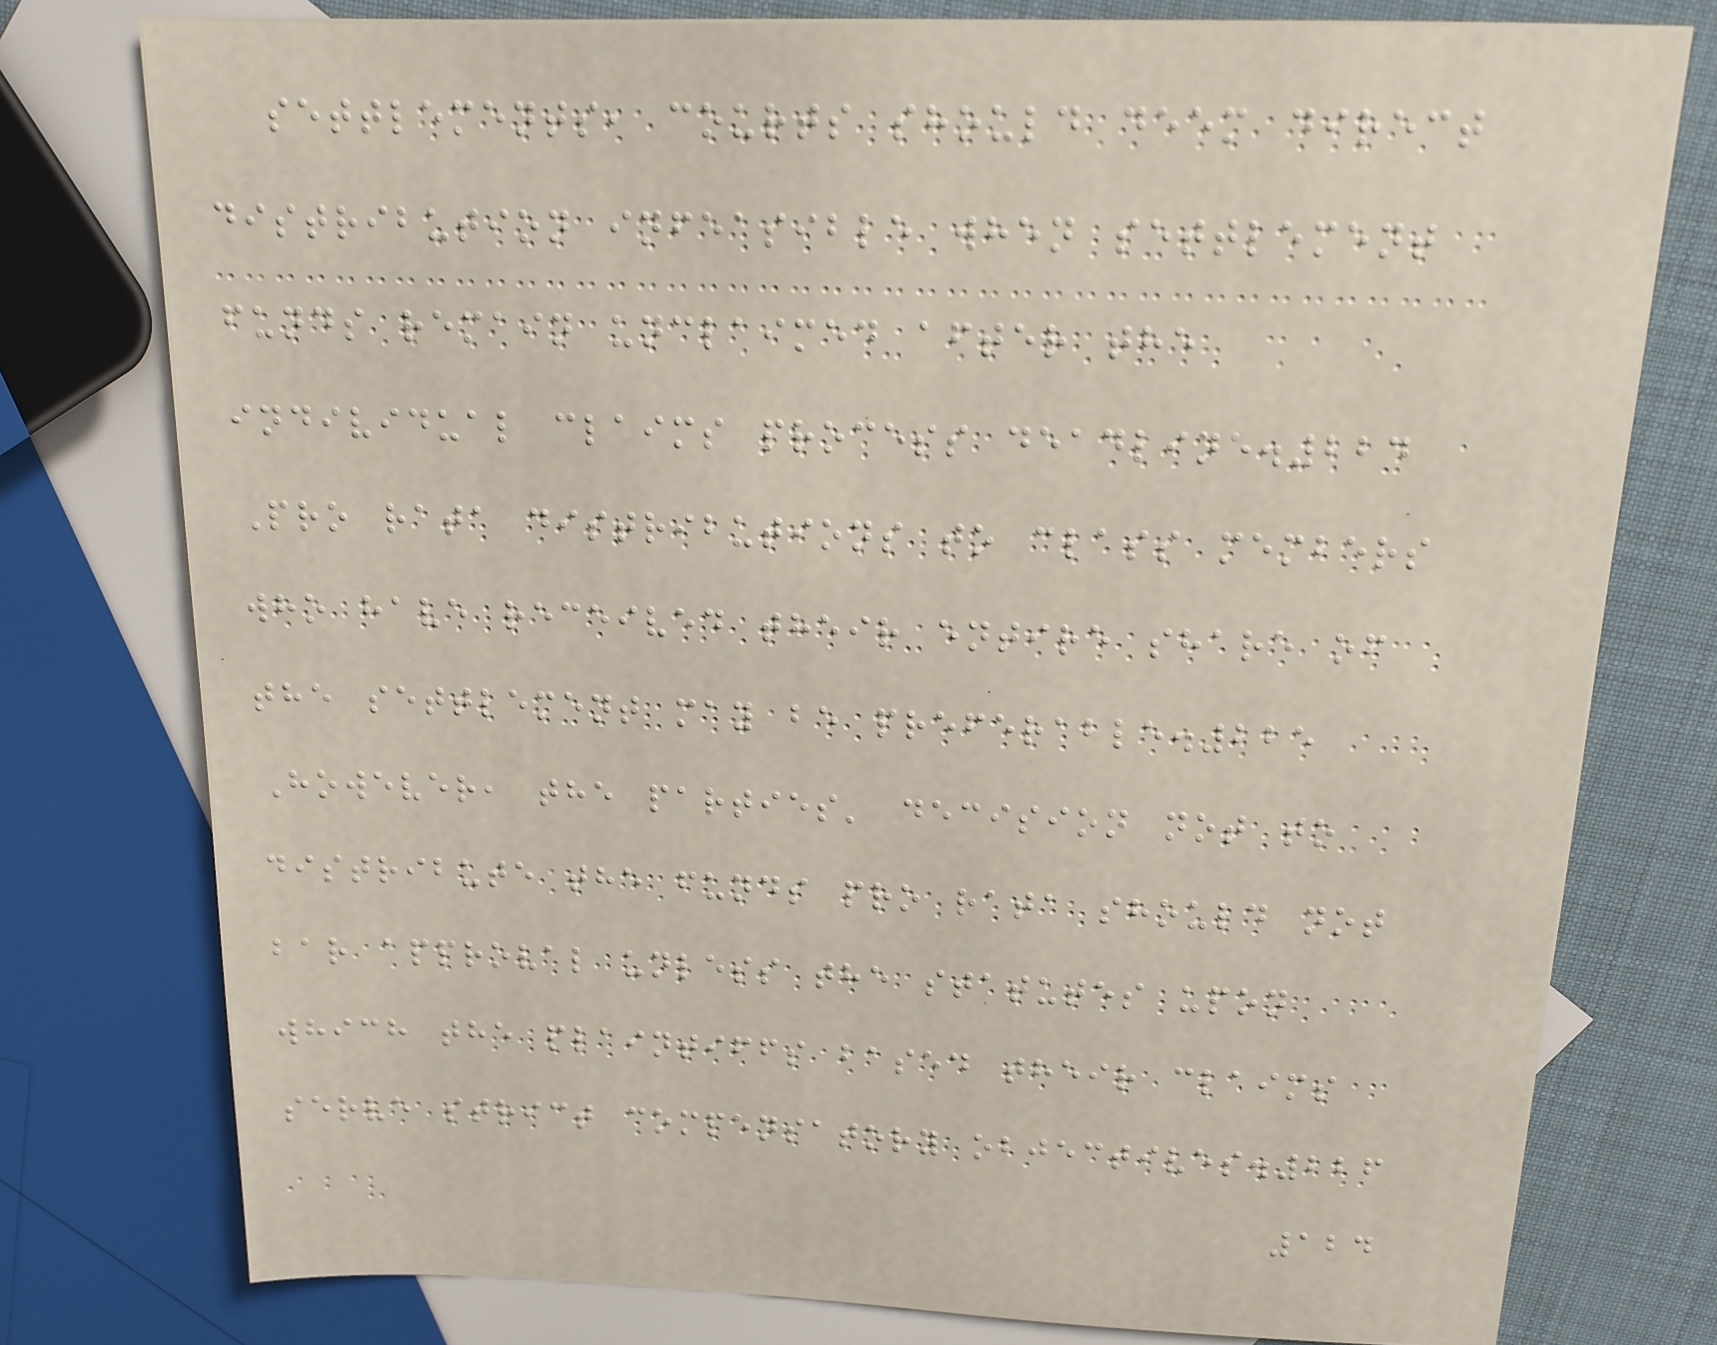settlements, courts should deem direct
distribution infeasible when settlement
funds remain unclaimed after the
individual claims process deadline.224
Pro rata distributions to class members
who have received their entire share of
the settlement may be preferable.225
However, the parties' decision not to
distribute the funds pro rata should not
bar approval unless the statutes upon
which the plaintiffs based their claims
serve strict compensatory objectives.226
124
